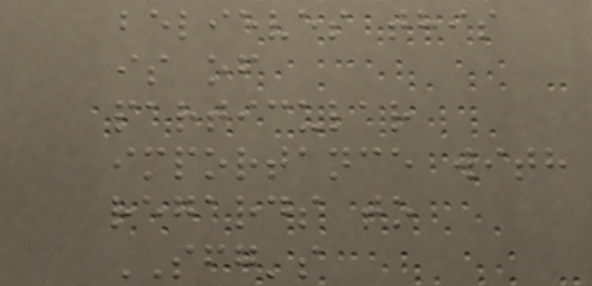believes this
is of
particular
importance with
regards to
SFG's
